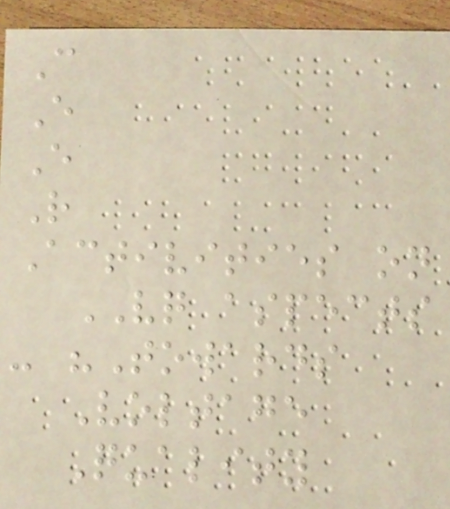C
E
E
R
Activities on
VQ aspects
- "Towards
Voltage
Quality
